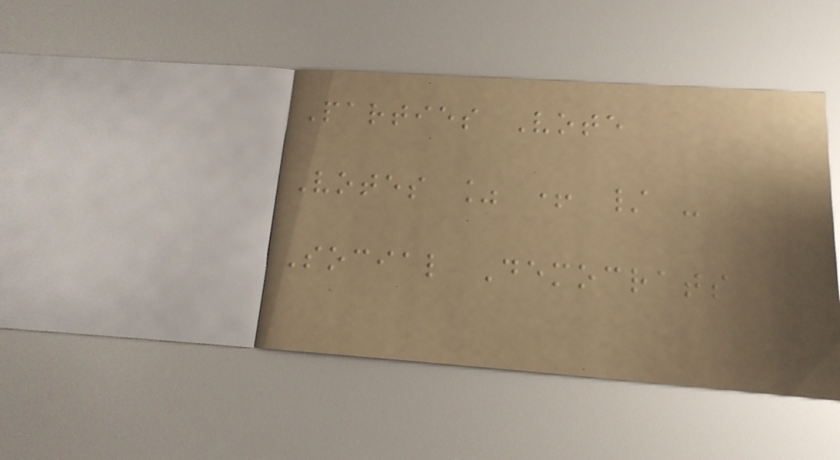Parties Vote
Votes % + / -
Social Democrats
